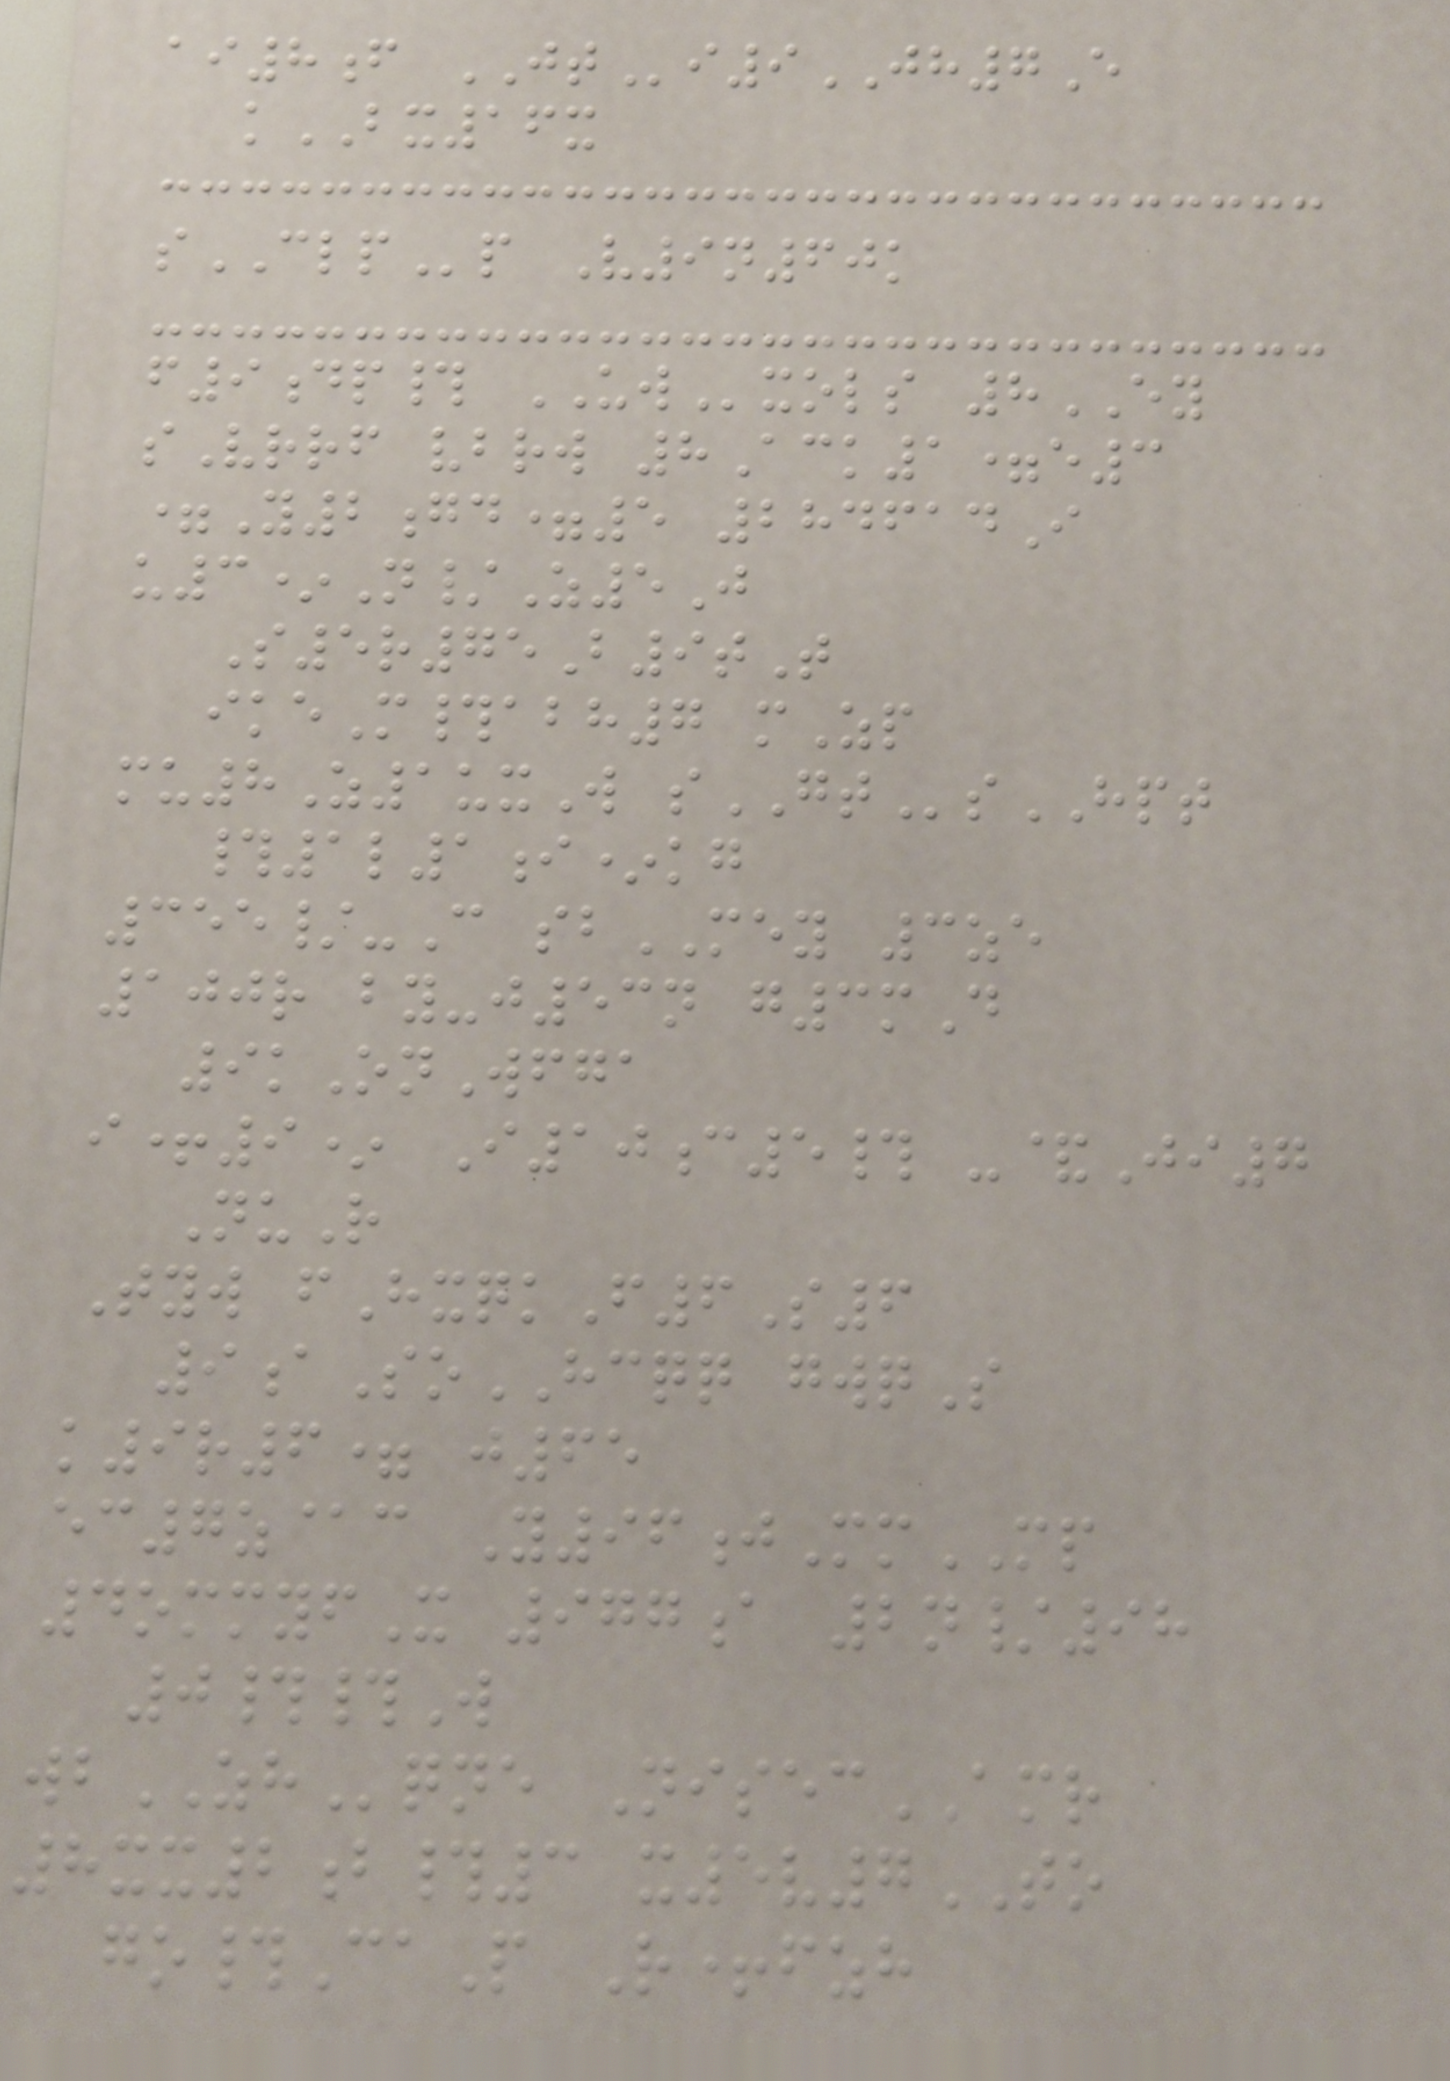ai8f JTi9JH7E
kBX16x
sCLPp V9n60k
f9dp# UWxols 8EY
sVrrf vbrw 8Ack1=e3
=Y2gd=5 284614I
u3*N/Z5J
S5r75B9tT
ikeM#abh7 mZp
mu8Z1uxW sGTsHPT
#1l1i*kg
355/-C sbMEY 3ze
100r by-j53n g3mD
9kOnWfga
i+9* I10c5# -&Ji7
NuR
Tyw fHxqkF6S6
9aSoHCQQ gwqS
k9r6= j65
ec7z@c Y96jMmMP
4ommyfX 977a 2n/98
0##W
wbZHqne NisecAMR
8xx2b#3 x5v7TO
go#CaP R+fzh
